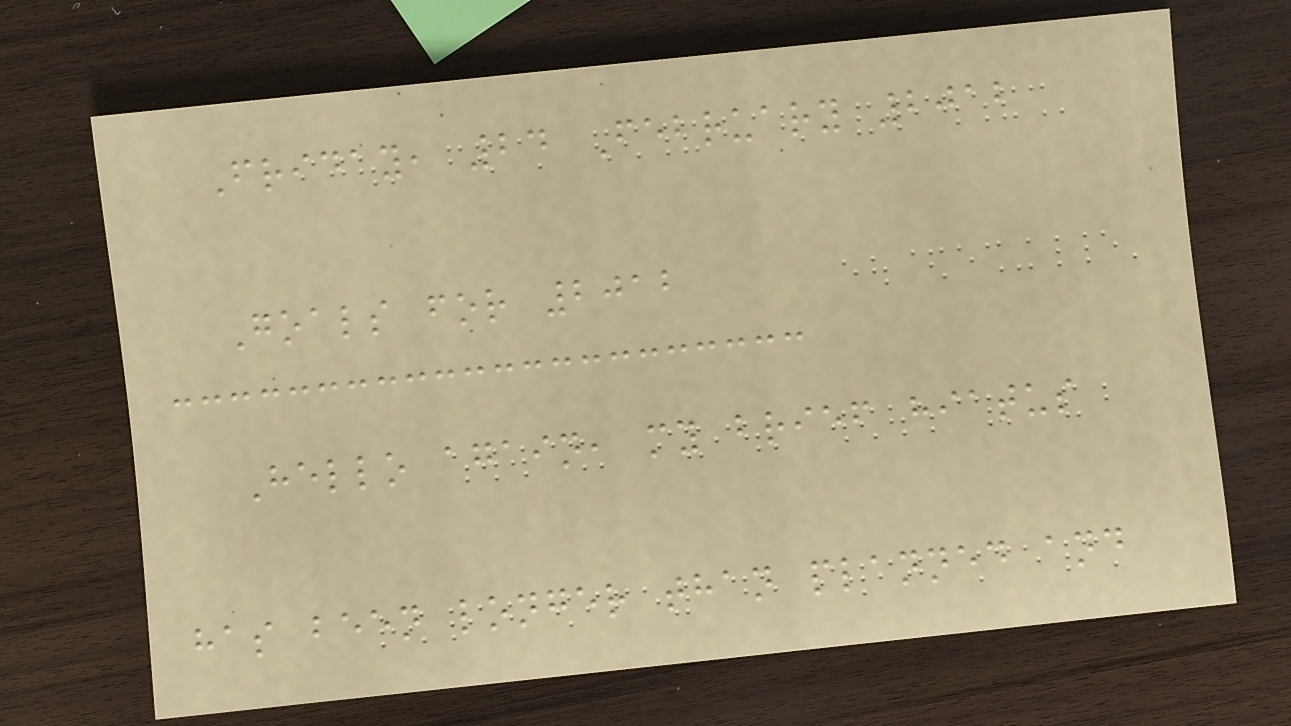Friday, 24 February 2012
Goals for 2012
Hello again, my brief hiatus
has been longer than planned and
